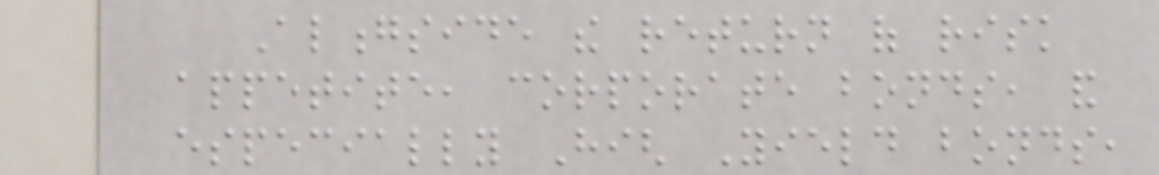Alongside the return of risk
appetite, corporate bonds, and
especially High Yield bonds,
